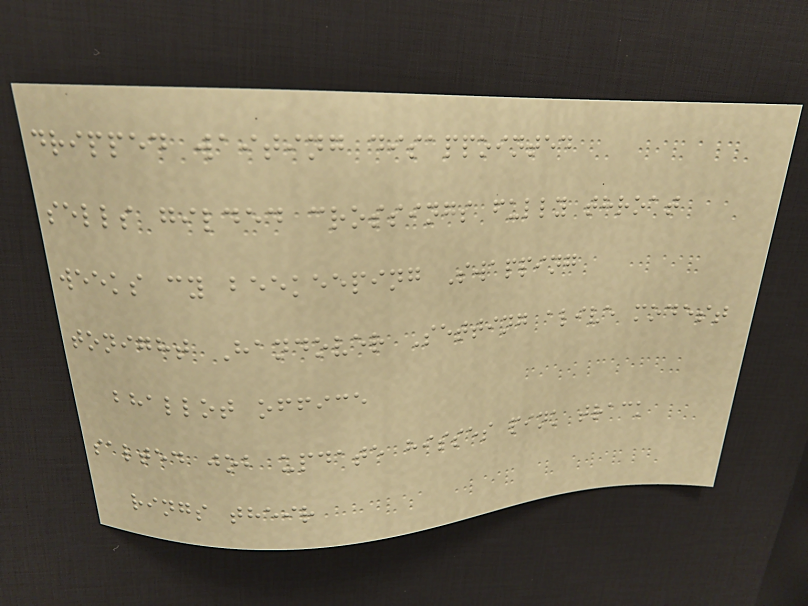dripped waiting disappointed
sells gilded crossings fully throat
weeks cy beekeeping Swapping
tonight Handover Setting alive modest
bhallot office
salted job update hisses pink track
rings their
